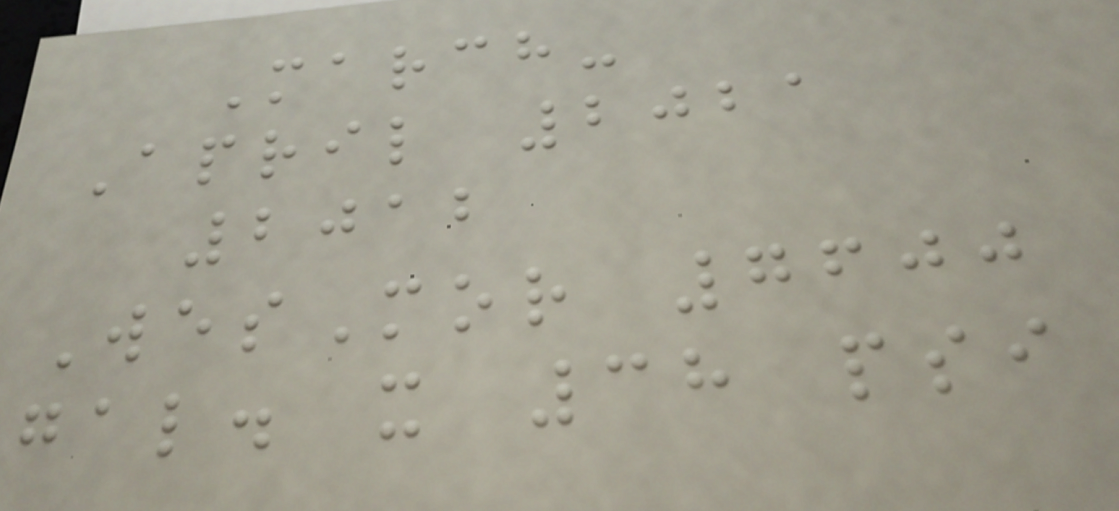March-
April 2021
2012
WesMor 7600
gal. x 38 psi
